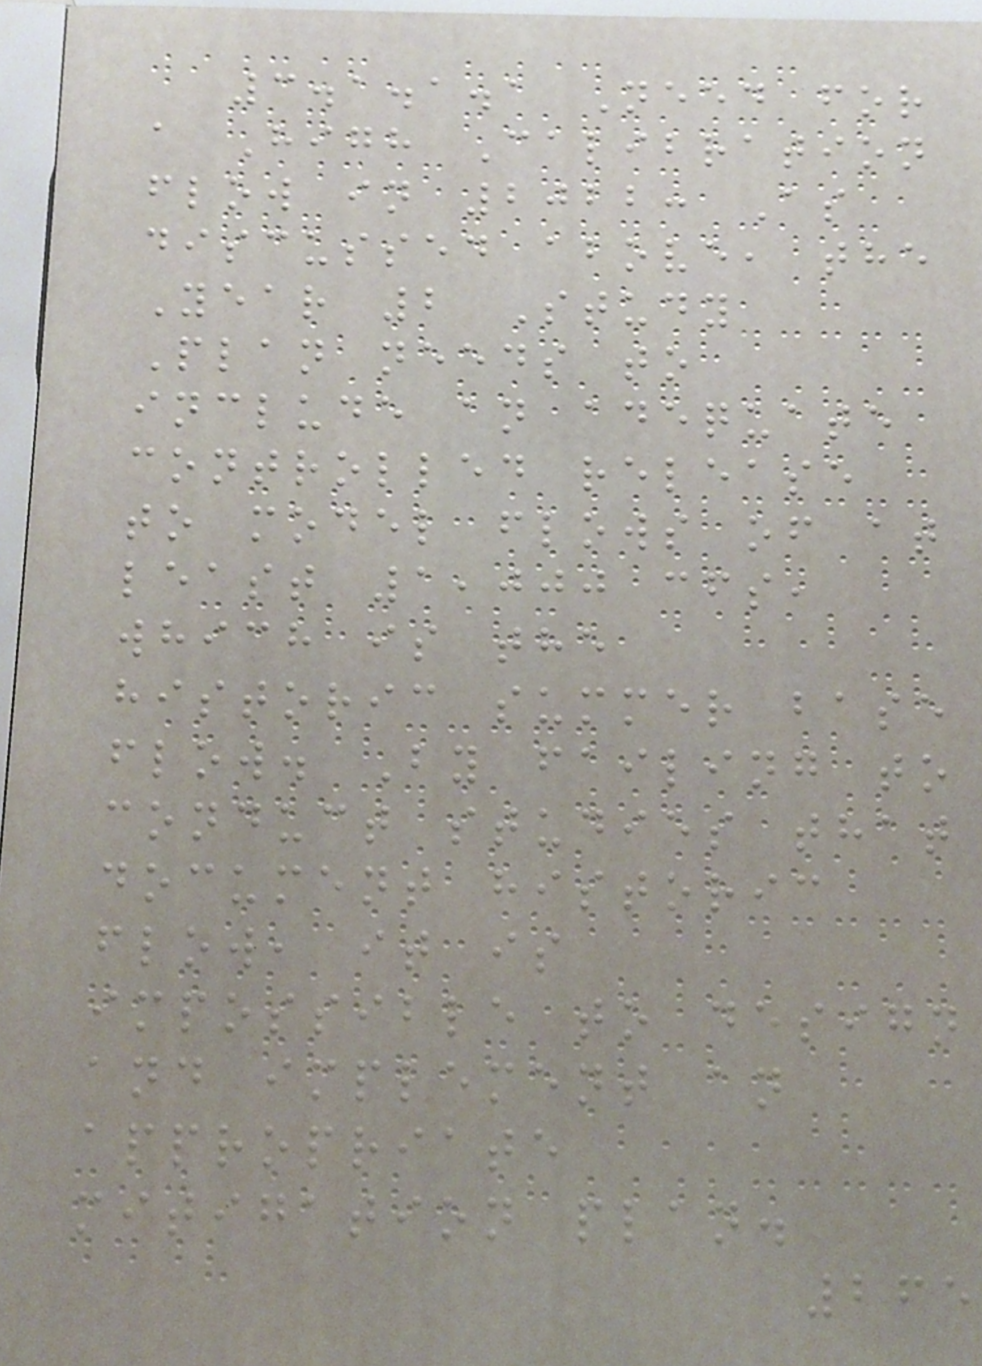3.1.1.1 Need for
a High Calibration
flow in 2022: As
discussed above, the
Year 2 Study
Plan needs to
include an adequate
controlled release
to model flows of at
least 1,000 cfs,
which is the
historic summer base
flow. By failing to
conduct studies that
document historic
flow, it is
impossible to design
and implement an
appropriate
mitigation plan.
265
